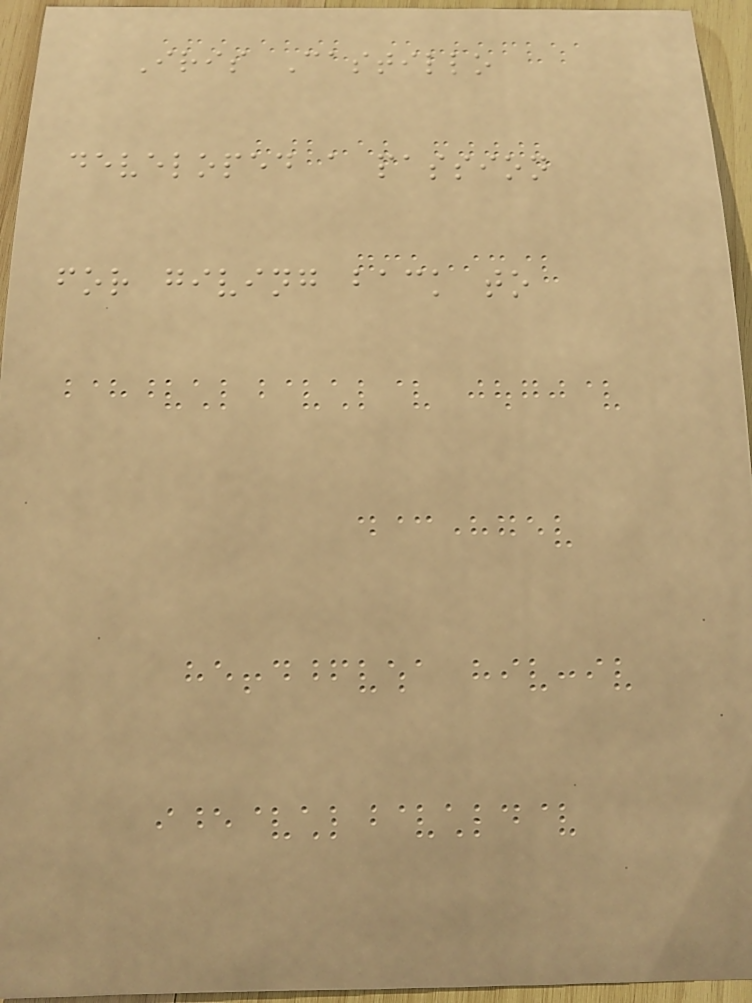Iris Castillo
developed a passion
for giving back to
